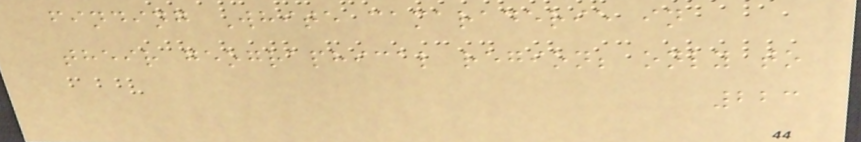finding White camaraderie in
their geographical region; only to
223
